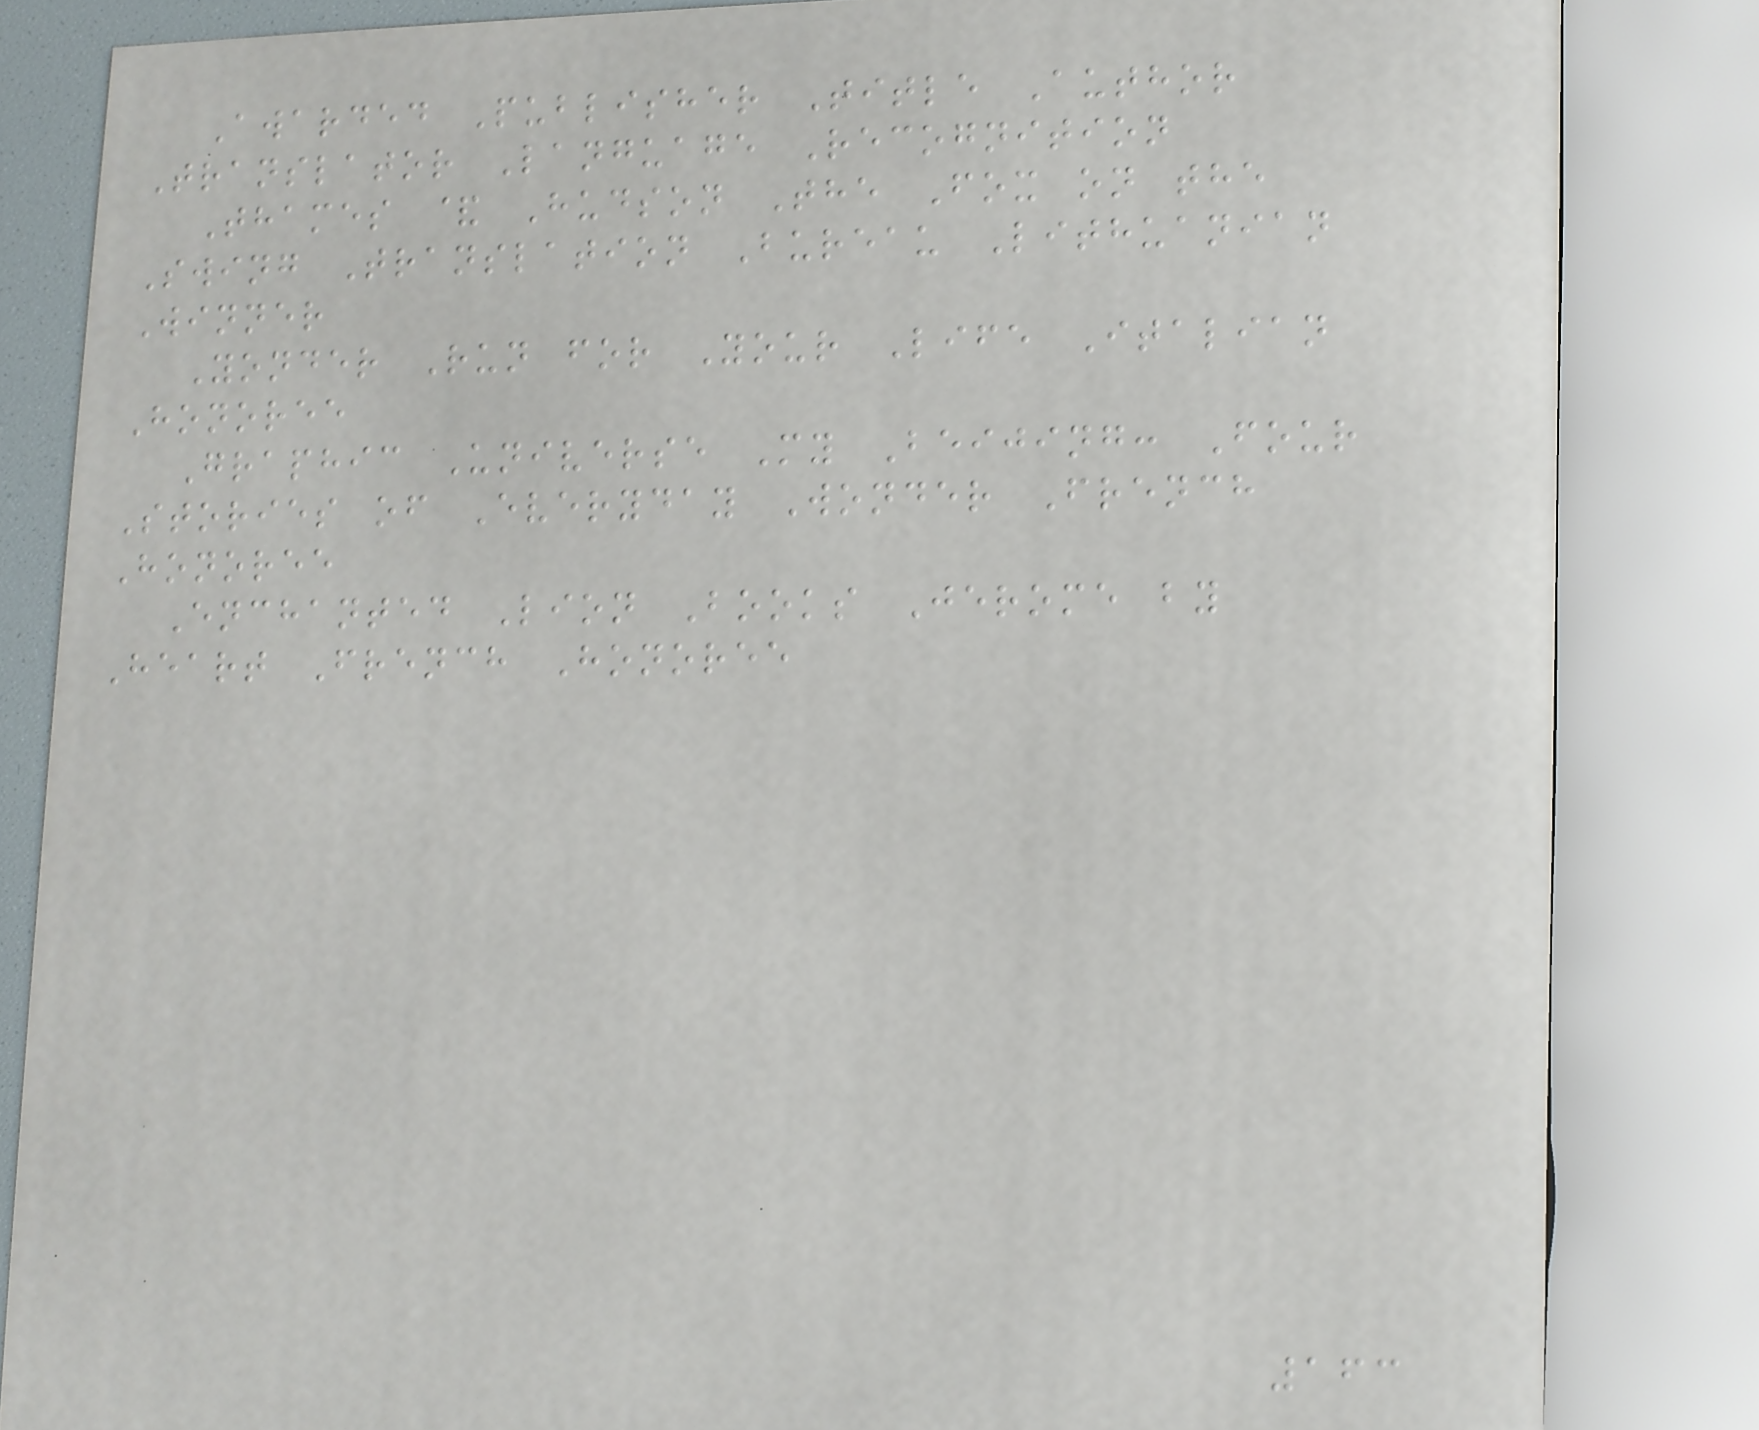Awarded Publisher Title Author
Translator Language Recognition
Thames & Hudson The Fox on the
Swing Translation Bureau Lithuanian
Winner
Yonder Run for Your Life Italian
Honoree
Graphic Universe My Beijing: Four
Stories of Everyday Wonder French
Honoree
Enchanted Lion Books Jerome by
Heart French Honoree
163
